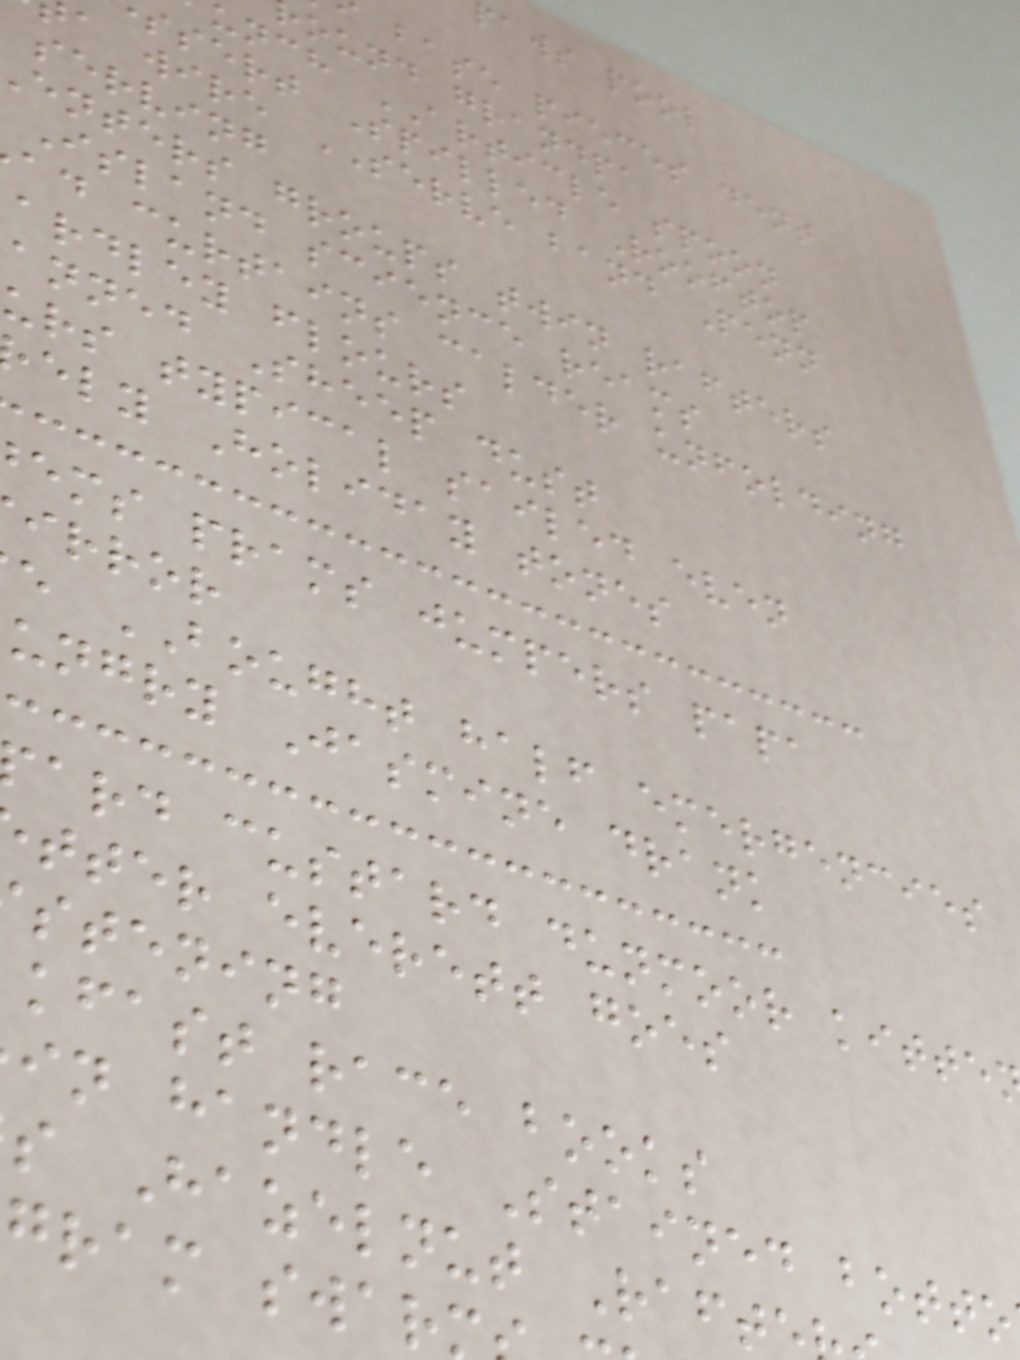paws pool
base pieces dent
ound grandpa
unch ARTICLE spoon
ssert Spilled Rooftop
a wire SERVE band Penn
serving
enters groups twin rafters
Island science reams
ad curtains calder unfolding
ardley flours
anned Sheep dust
urs typical sailed even
ely Holiday tones
ems prams jumpers papa
irror
e BOUGHT half emergencies
ungry Jasmine drank
ard custard dunmoor kitte
tter everett goes
stening
kfast race books
in handle Stained botto
s Hazelnut Raft
gram swar
